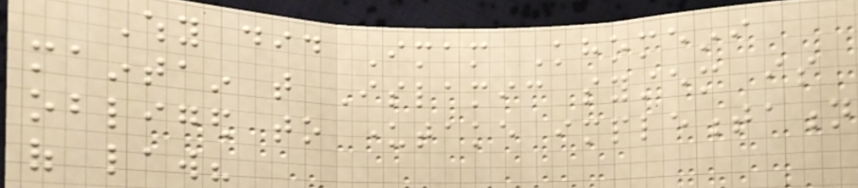Why did Imam Khomeini
maintain that Islamic system is
obliged to undertake implementation
of law?
